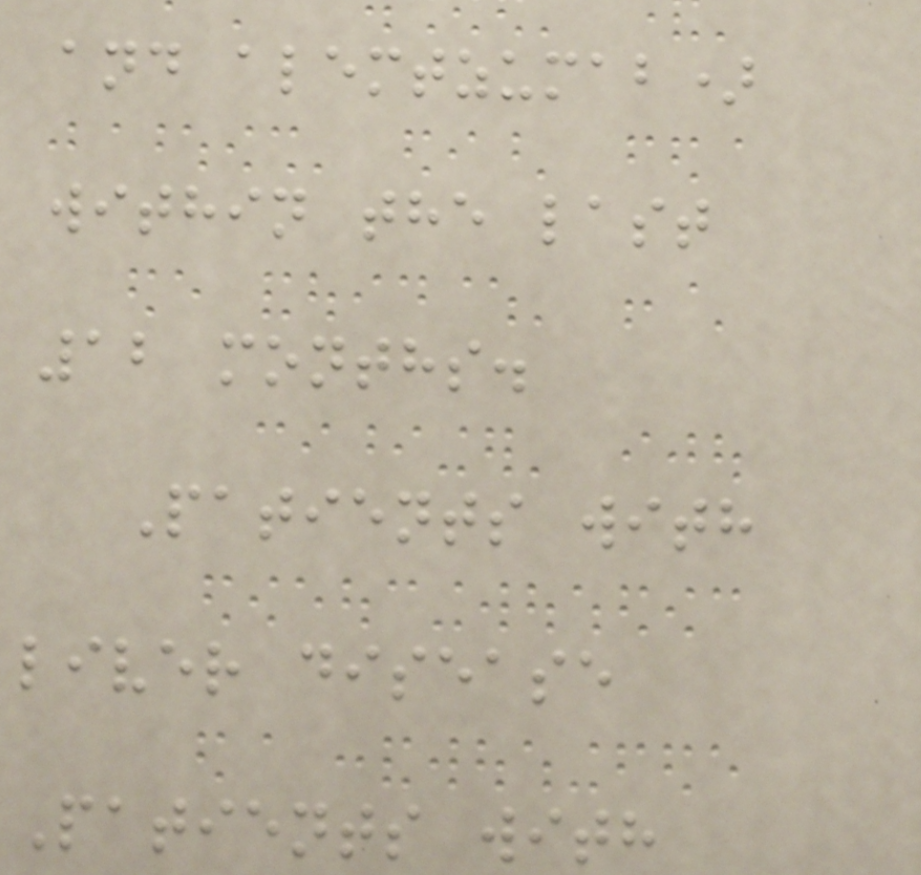and alemtzumab)
within the last
12 months.
Patients with
liver disease
Patients with
